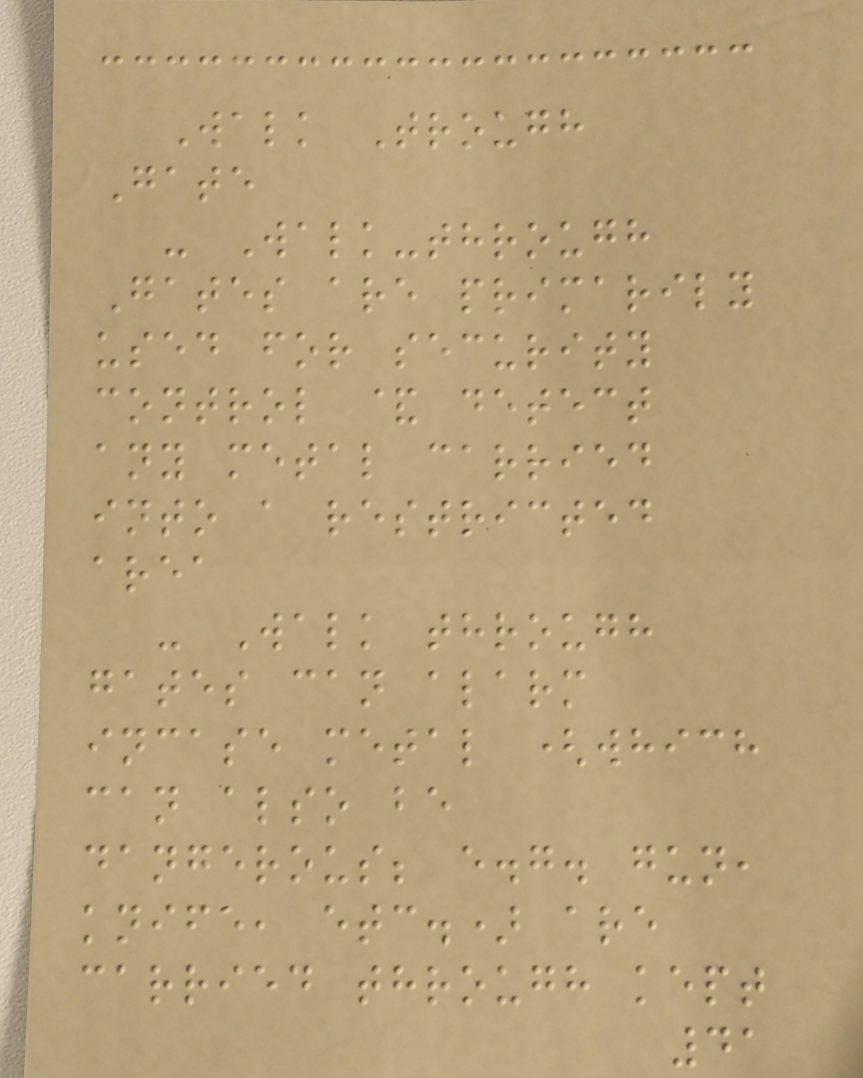Walk Trough
Gate
- Walk-through
Gates are primarily
used for security
control & detect
any metal carried
into a restricted
area
- Walk through
gates can alarm
incase metal (which
can also be
dangerous; e.g. gun,
knife, etc.) are
carried through kept
41
